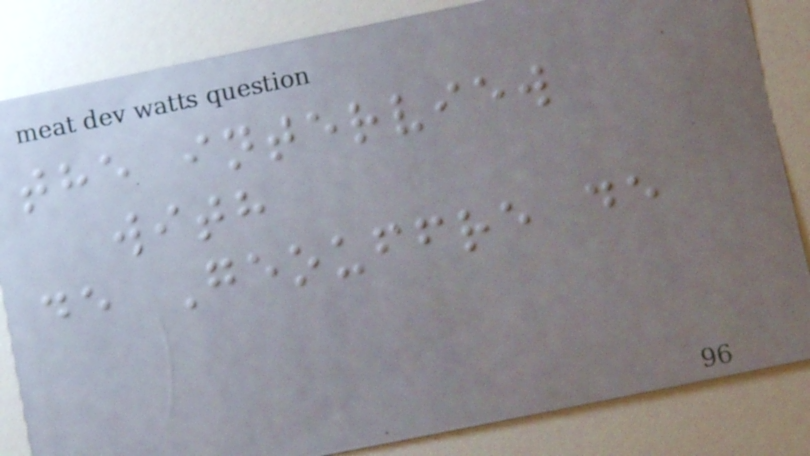the interview
with
de Geouffre de
